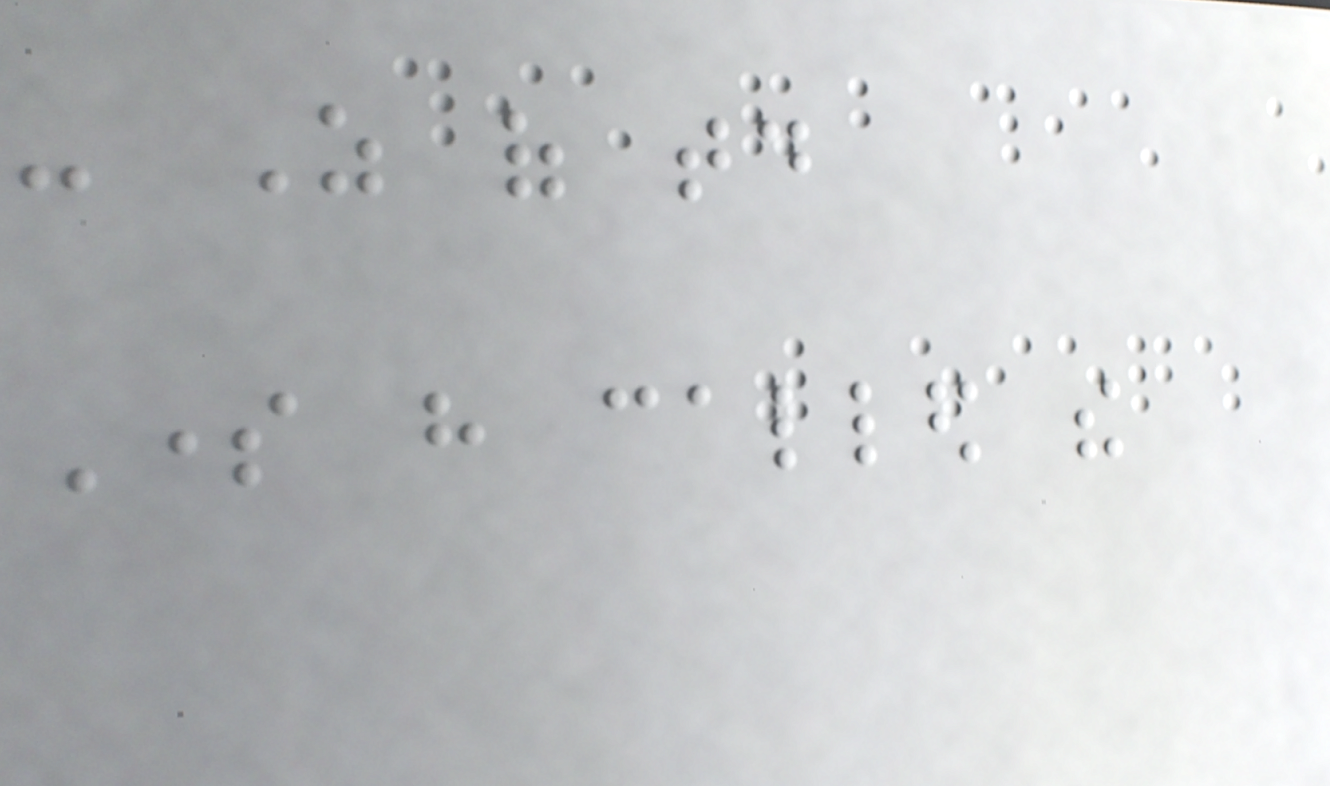- As of today
Some have called the
